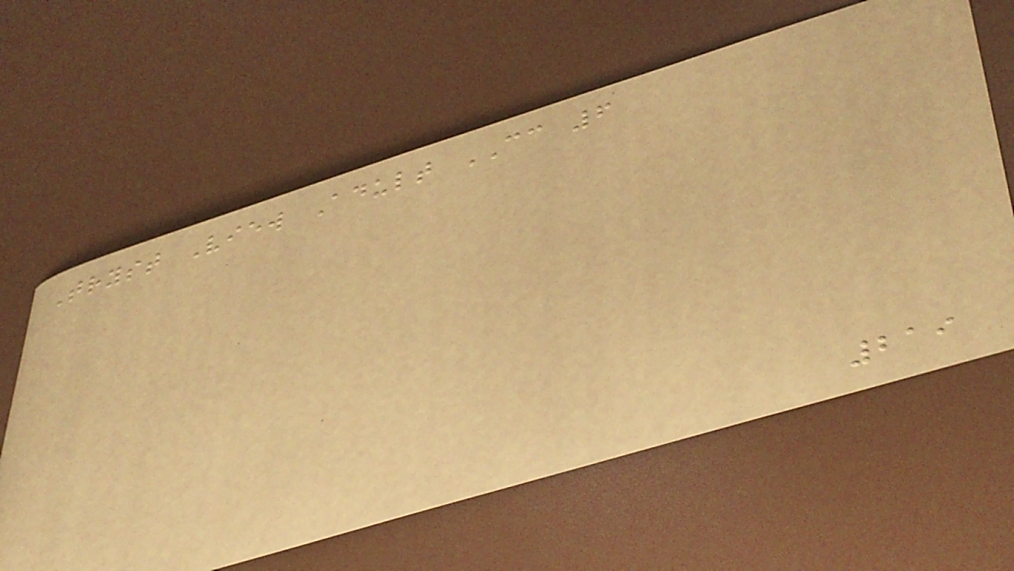Tryst View Adult CC 6
219
